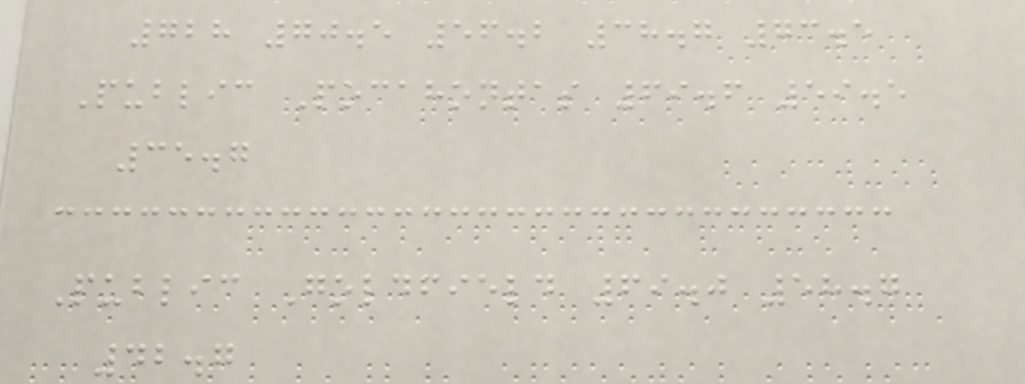728 70.5 56.2 38.7 73.5
Public Pocahontas 69.6 59.5
35.7
Public Goldfield 69.0 58.7
42.7
